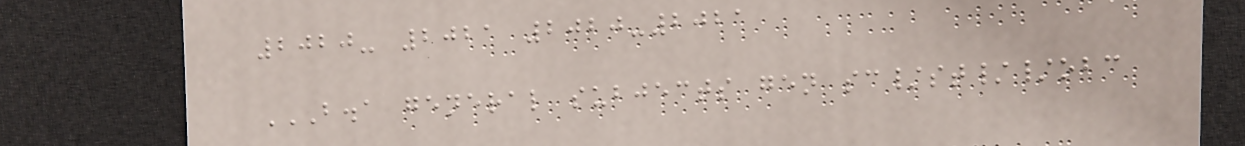2020- 2021 2020-2021
B.A GENERAL SUBJECTS GEN SC/ST//OBC
